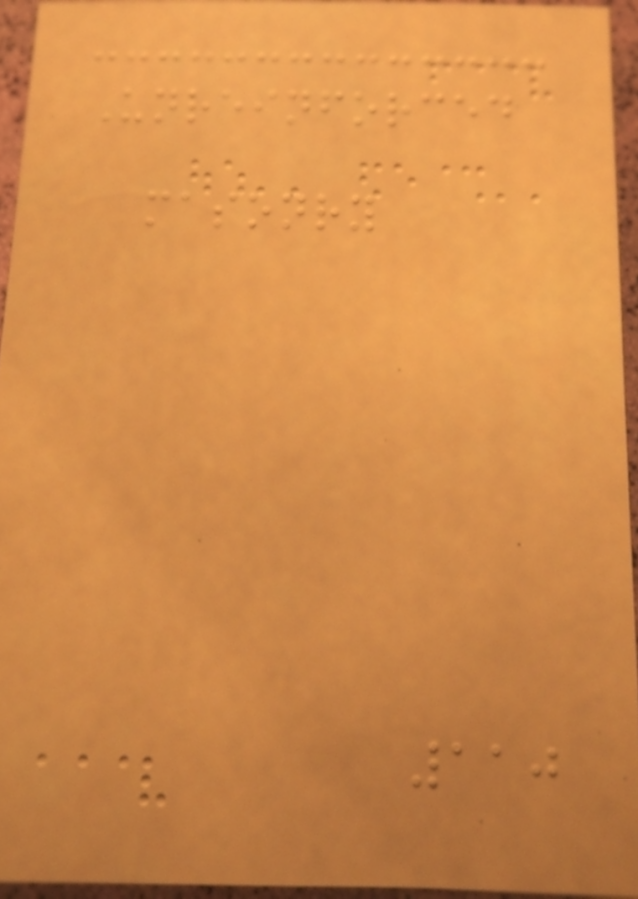Unreinforced
masonry
110
